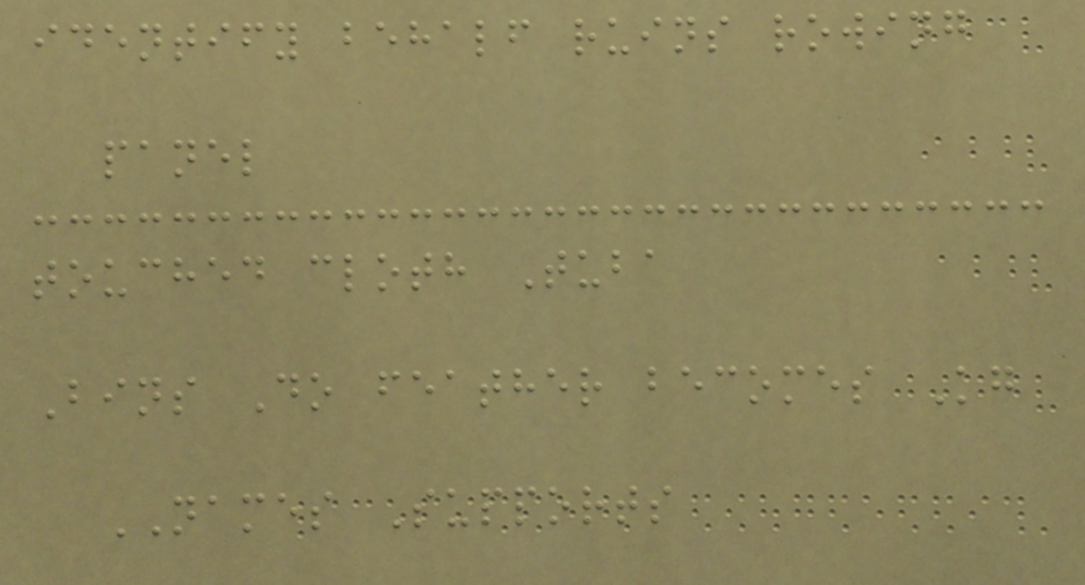identify behalf ruins rowing
panel
touched cloth Tuba
Bins Do feather becomes Kg
NAMES Supports
